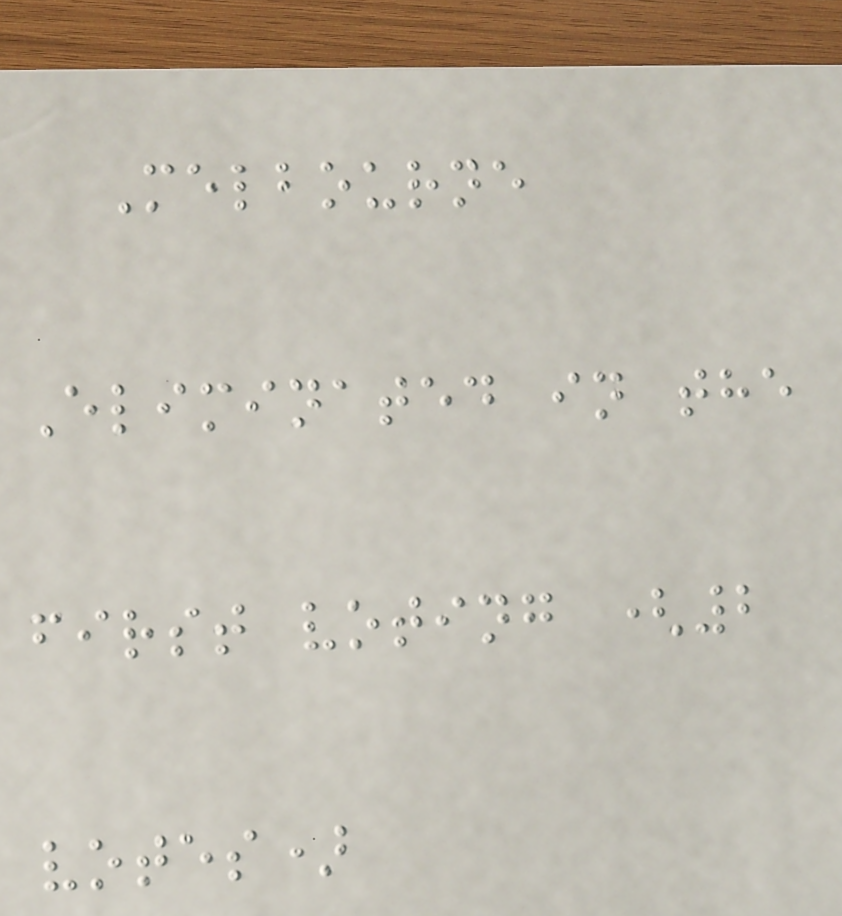Melbourne
Eliminated in the
first voting (2
votes)
